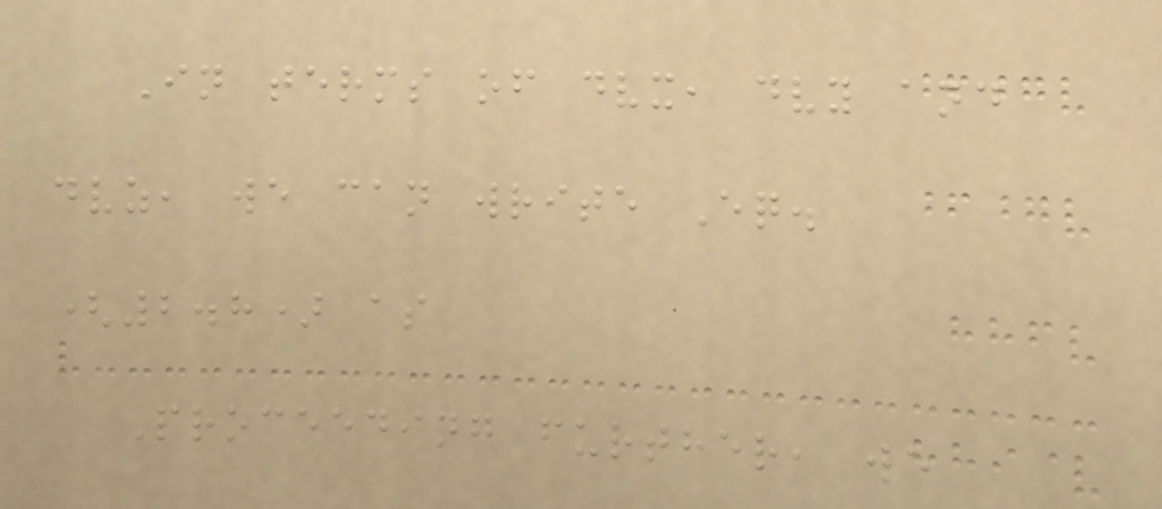In terms of dvx, dvy and
dvz, we can write Eq.
(2.8) as
Proceeding further, we
